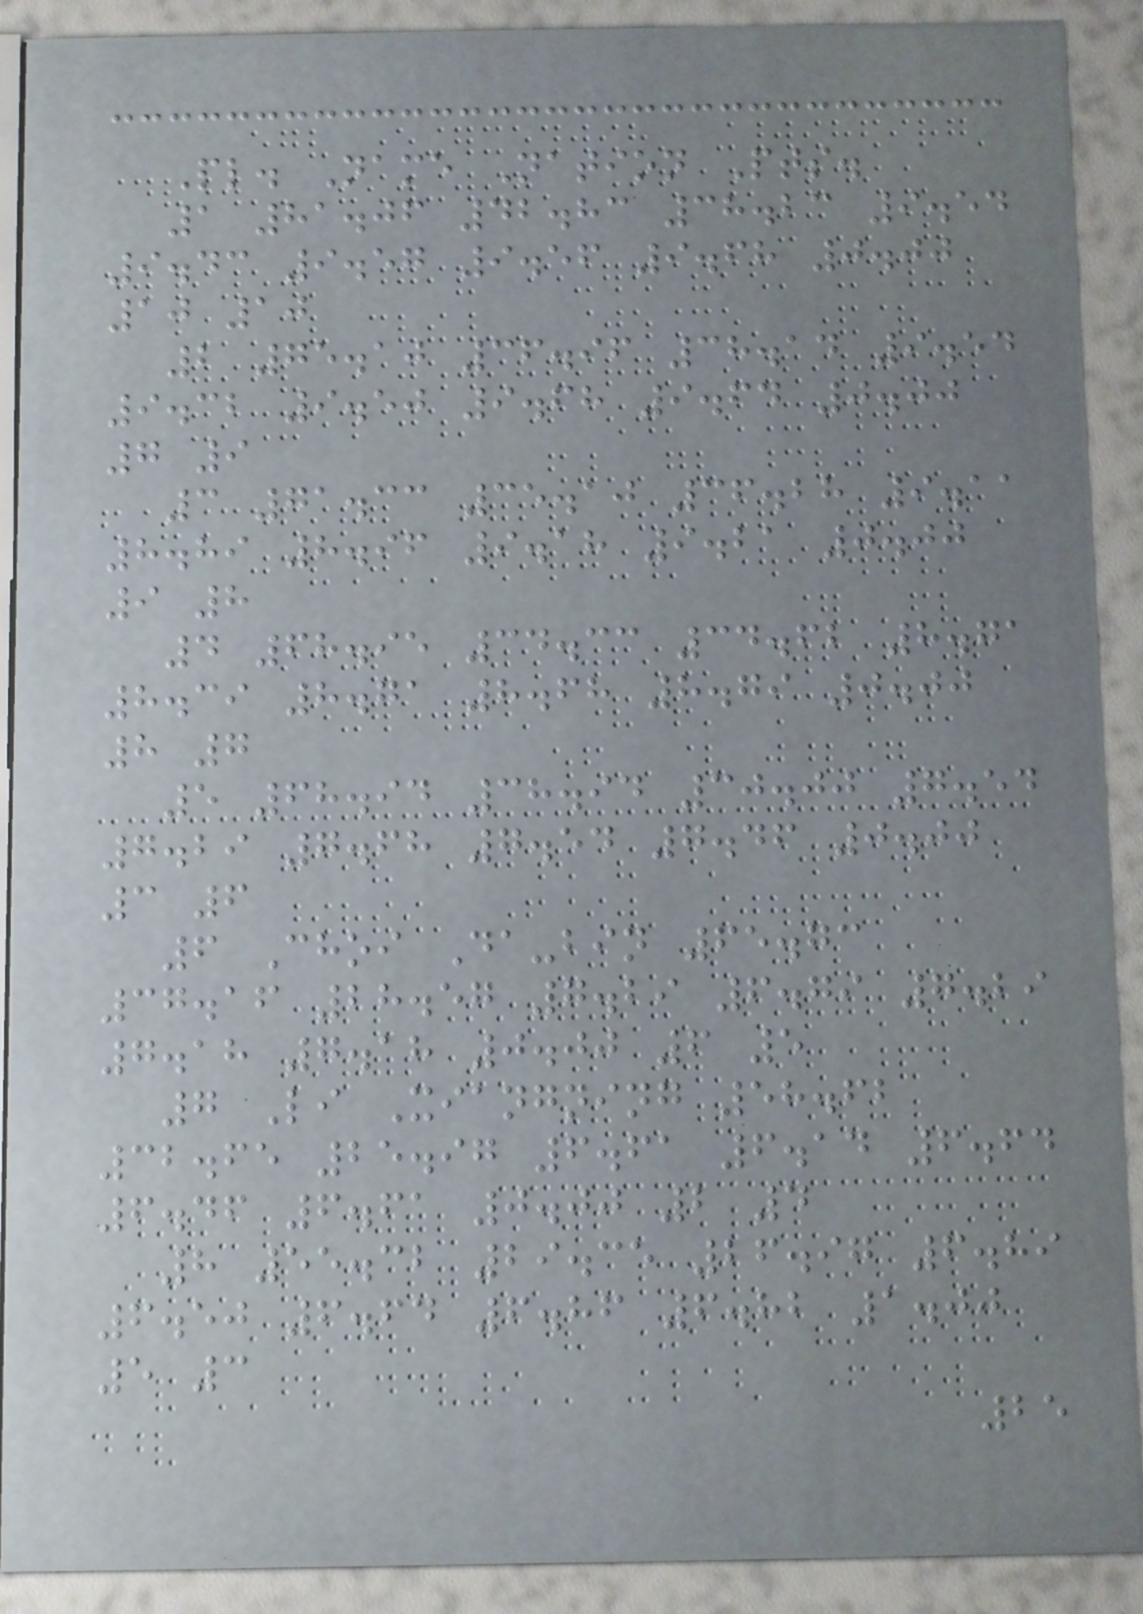Pl. Name Nation Pts.
1 81.06 42.83 38.23 9.54
9.43 9.57 9.56 9.68 0.00
10 10
2 75.10 36.96 38.14 9.54
9.32 9.50 9.68 9.64 0.00
7 9
3 71.33 35.10 36.28 9.11
8.89 8.96 9.18 9.21 0.00
9 8
4 68.95 34.33 34.62 8.71
8.39 8.71 8.68 8.79 0.00
8 7
5 68.94 38.94 30.00 7.54
7.29 7.68 7.54 7.46 0.00
3 6
6 Choi Da-bin 65.73
37.16 28.57 7.29 6.79 7.29
7.18 7.18 0.00 6 5
7 Li Xiangning 58.62
32.65 25.97 6.61 6.14 6.64
6.46 6.61 0.00 2 4
8 55.32 29.35 26.97 6.89
6.50 6.64 6.86 6.82 1.00
5 3
25
